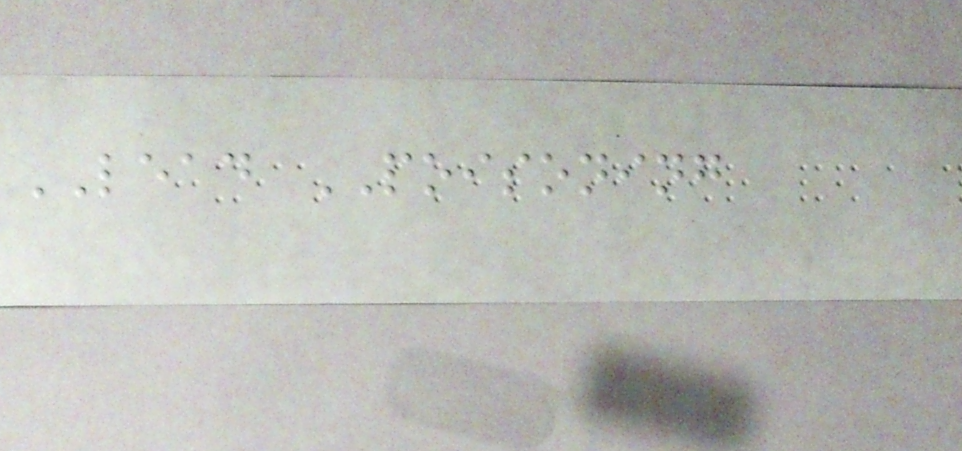LEAD POISONING
